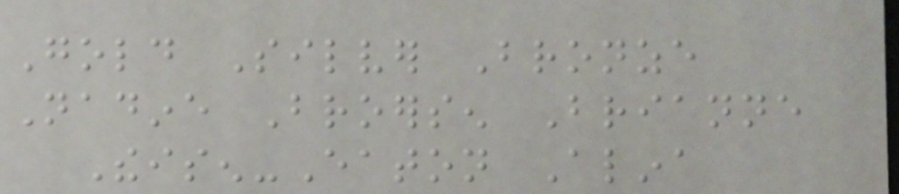Gold Silver Bronze
Nadine Broersen Brianne
Theisen-Eaton Alina
